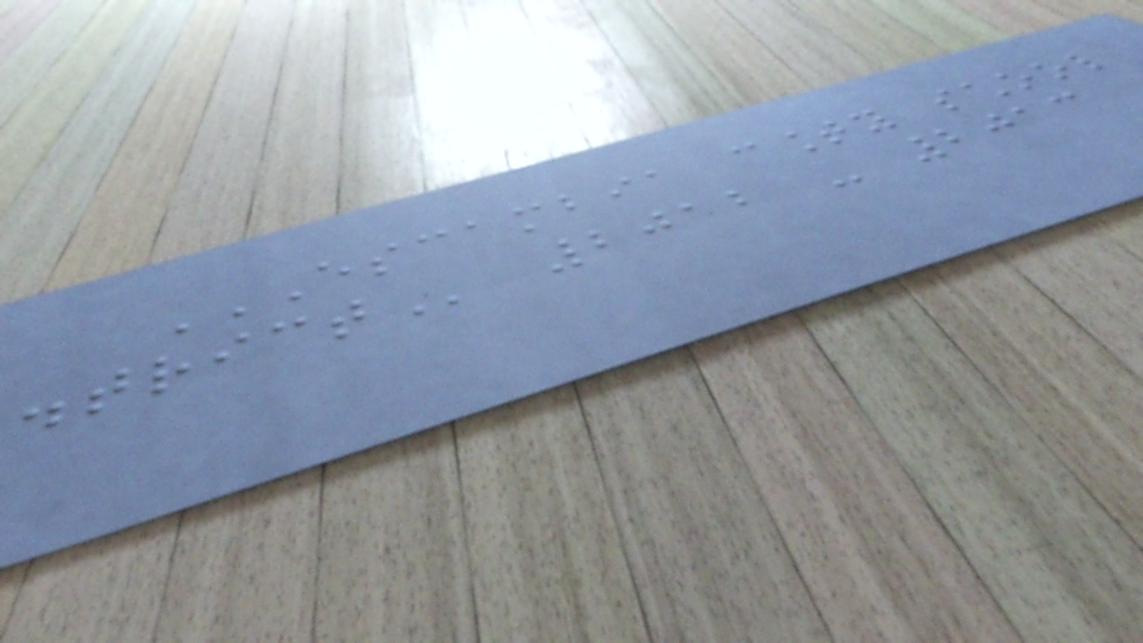ESCAMBIA COUNTY SCHOOL
DISTRICT 2012 - 2013
